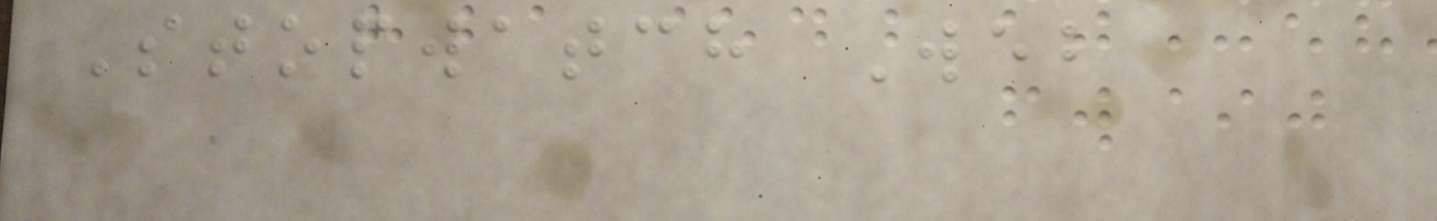Stopwatch Web
